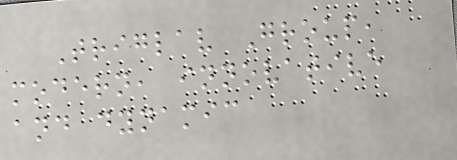Triglav Group,
modern, innovative
and dynamic
